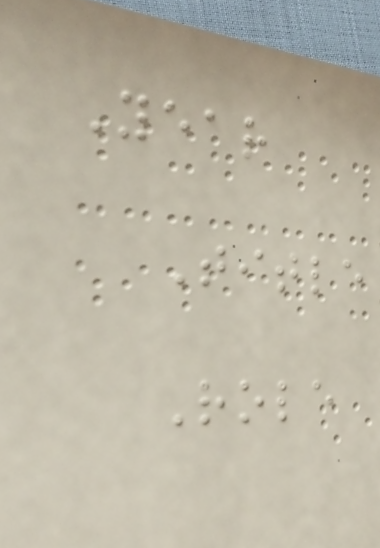Year
Title
Role
